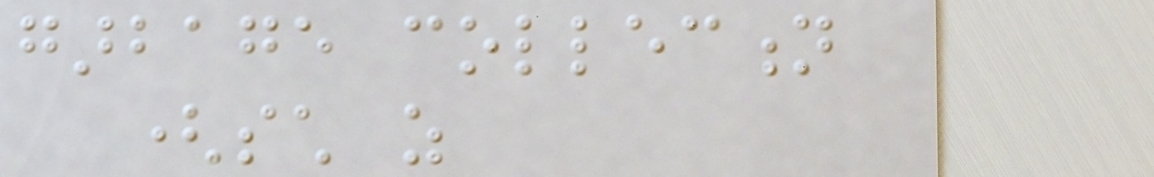garbage collection
(such as
